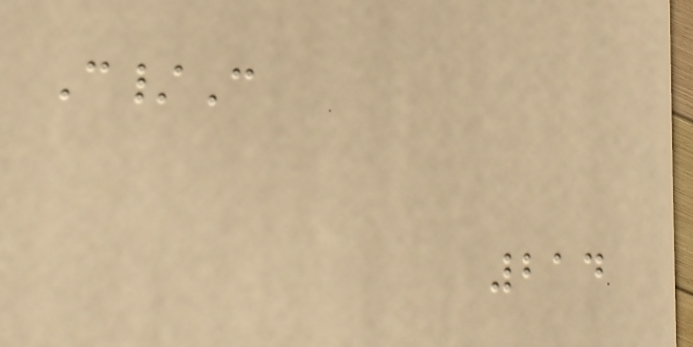C/C
214
